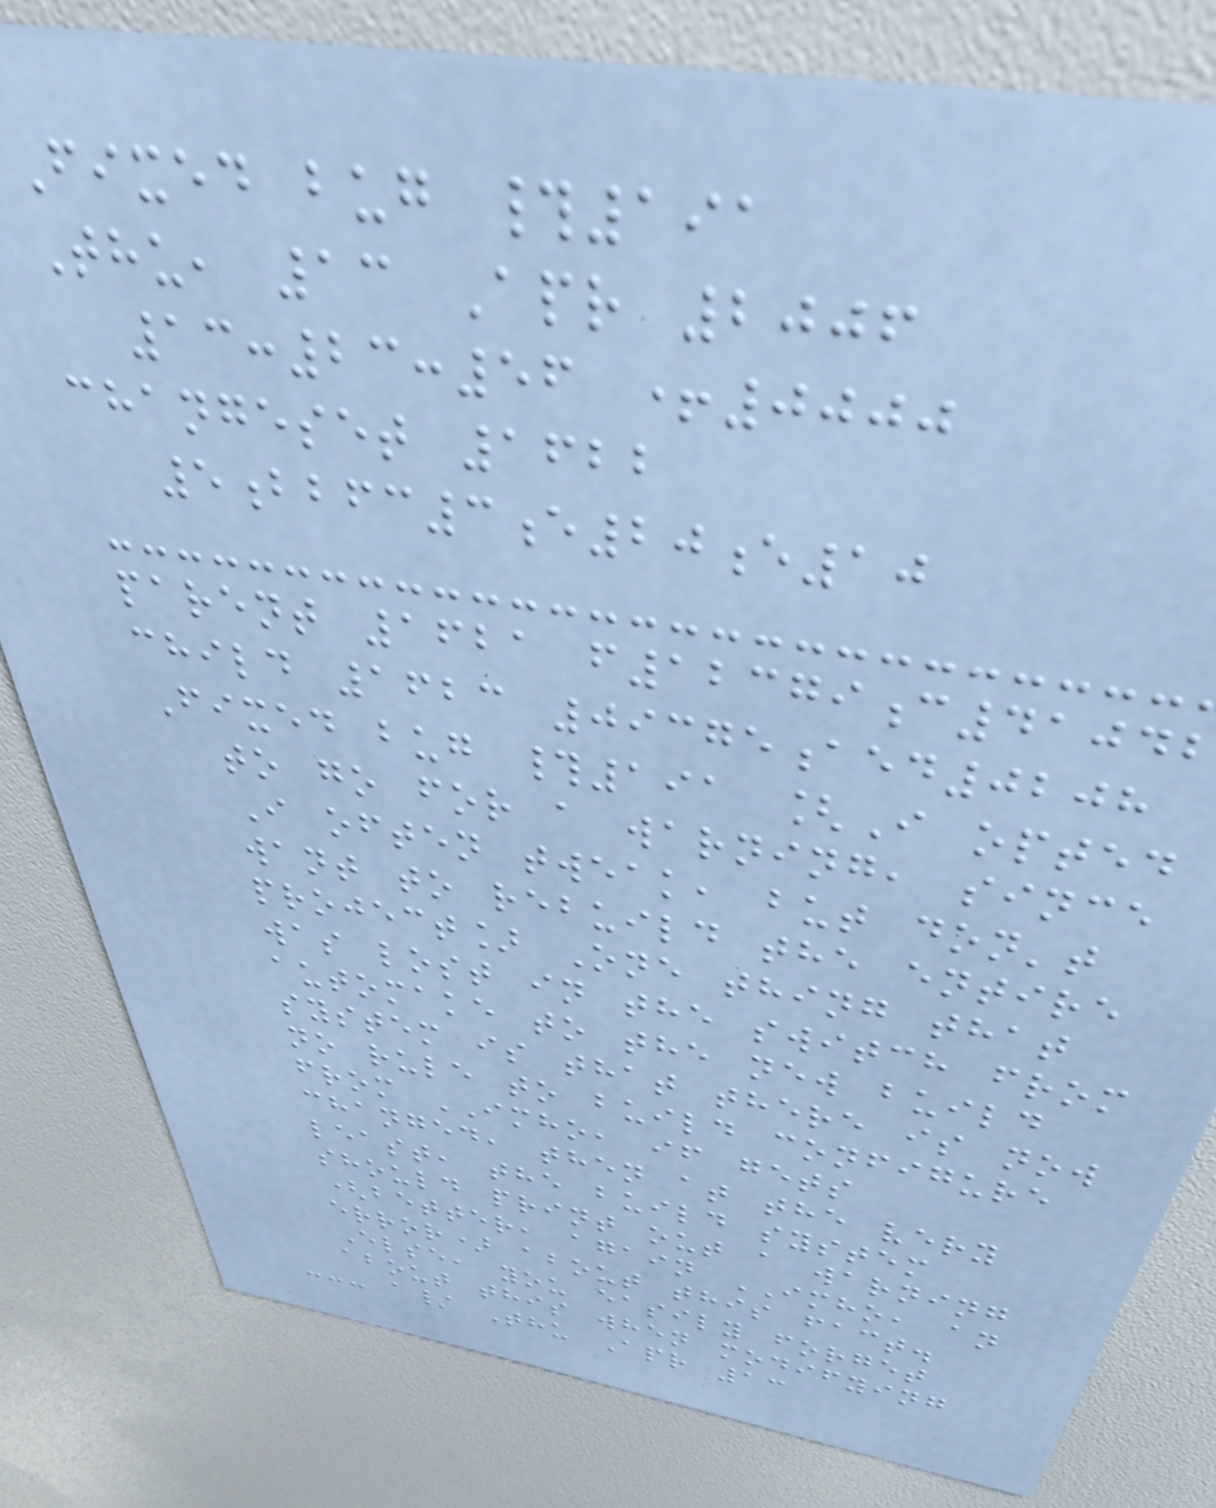Fixed bug #191
Thu, 13 Apr 2006
13:23:56 +0000
changeset 1622
5bbfc3e20e10
parent 1621 f12379c41042
child 1623 09375aed0208
Fixed bug #191 [I opted
to go for a warning, since
I often tweak, but don't
want to rebuild the entire
project] One thing that
was lost in the switch from
automake to the new build
system is that there is now
no rule to build configure
from IMHO, if gets
changed, then at the very
least, the build system
should print out a warning
(better, again IMHO, an
error) about this fact.
Else, you easily forget
about this when modifying
--- a/ Thu Apr 13
